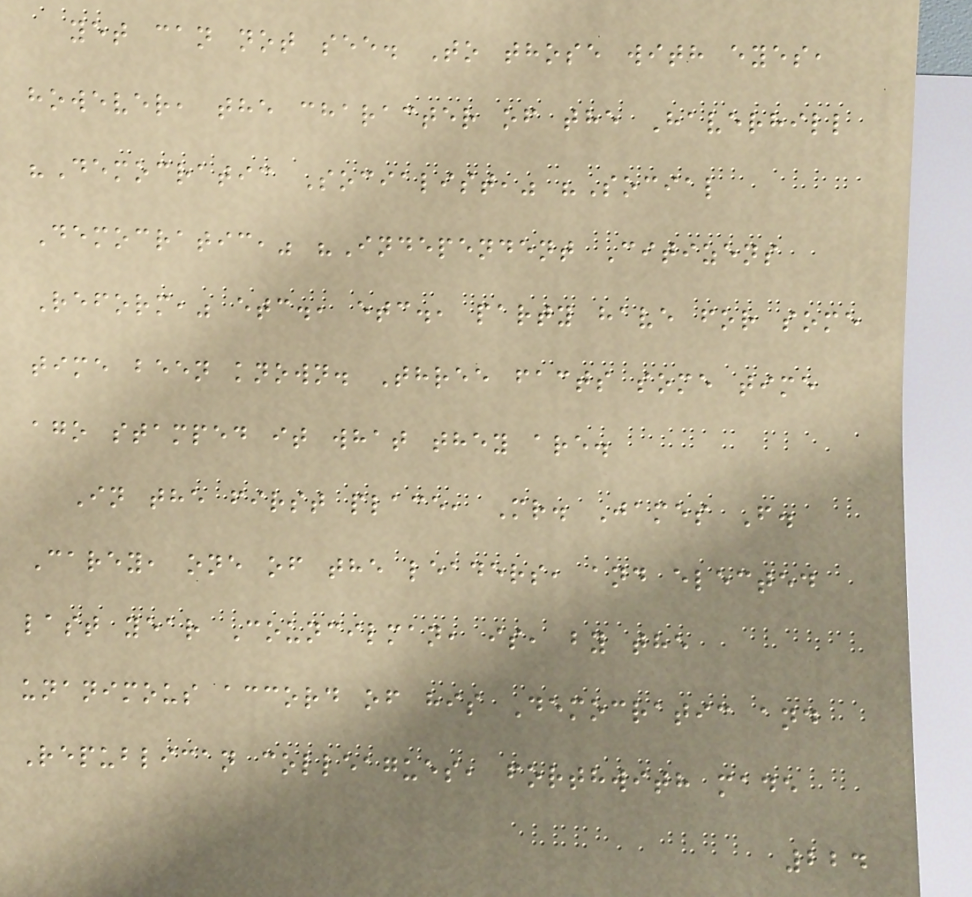yet can not see. To those with eyes,
however, the character of the Haverhill
"Democratic Socialist," "Social
Democratic," "Independent Citizens
Reform," etc., etc., party have for some
time been known. Three facts some time
ago stamped it what they are.
In the first place, Mr. James F.
Carey, one of the leaders, and elected
last year Councilman, is, by the
unanimous accord of his Democratic and
Republican colleagues, forthwith made
224
